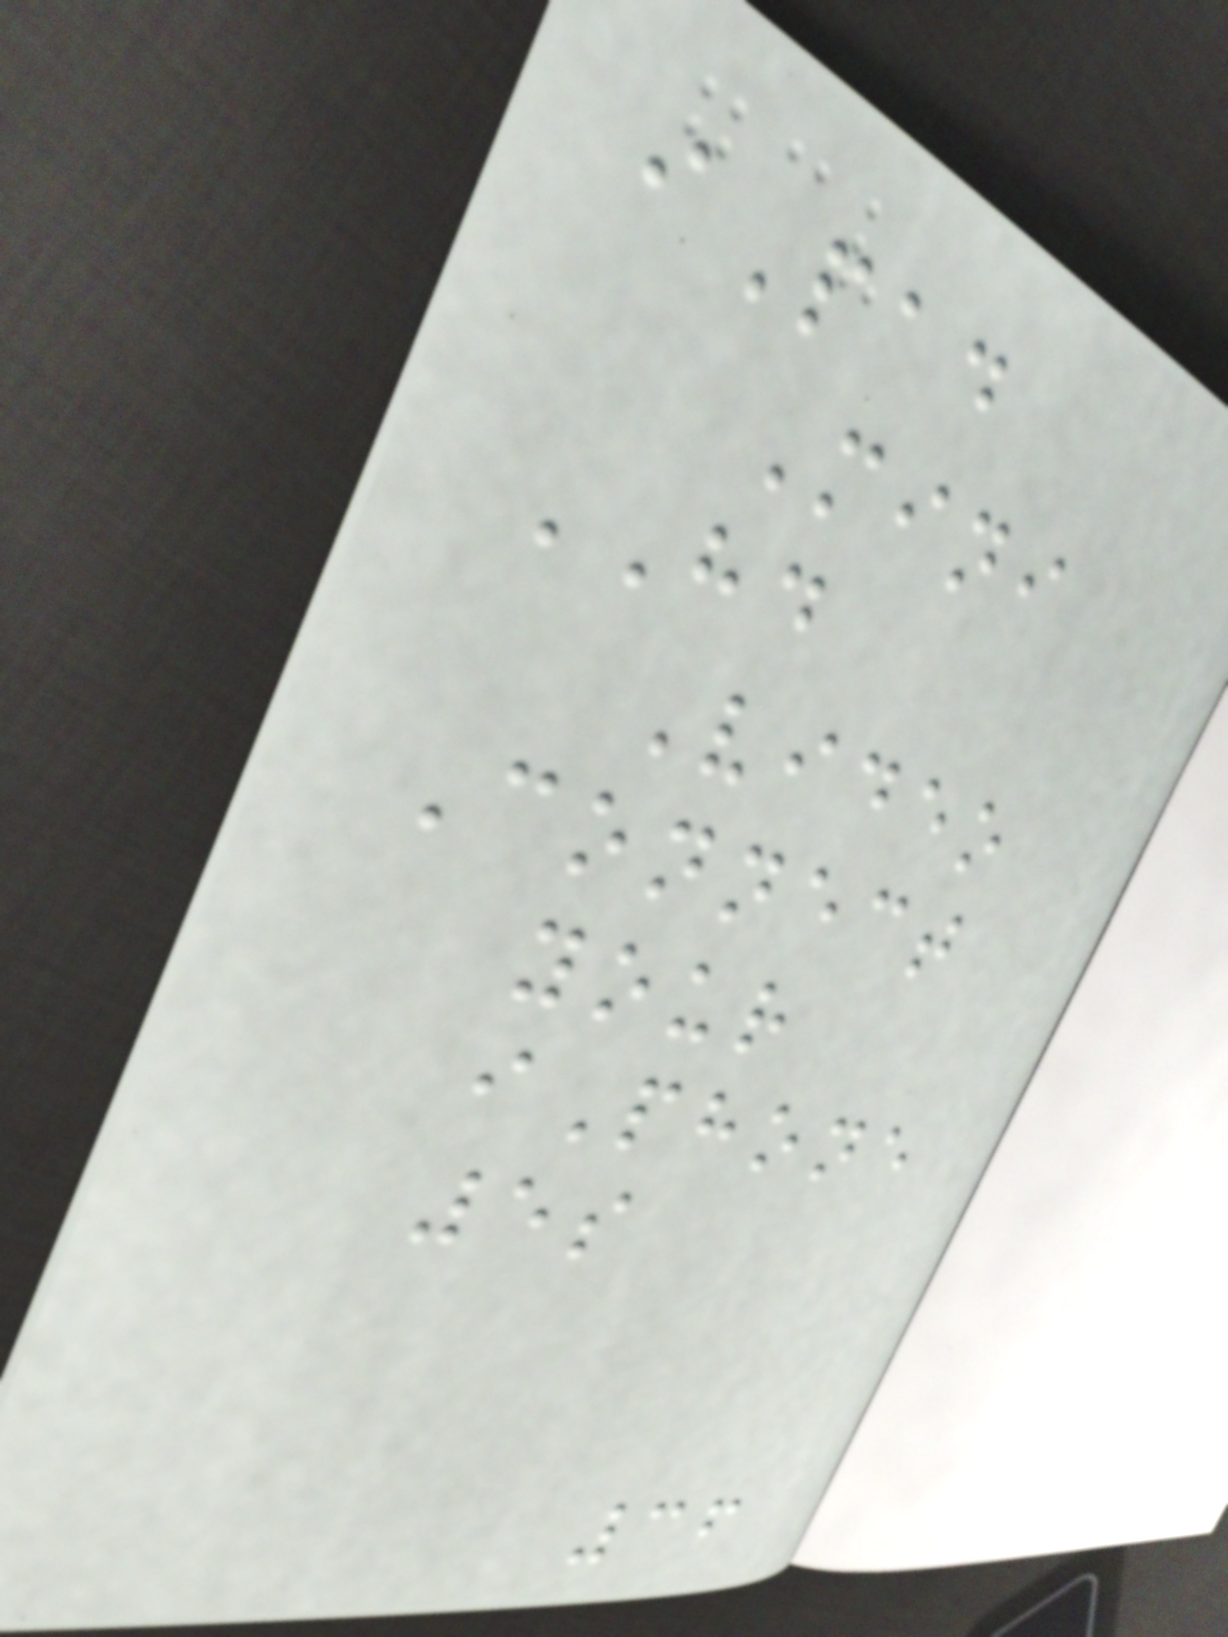iPad
Mini
HD
Video
Connect
your
iPhone
5s
36
